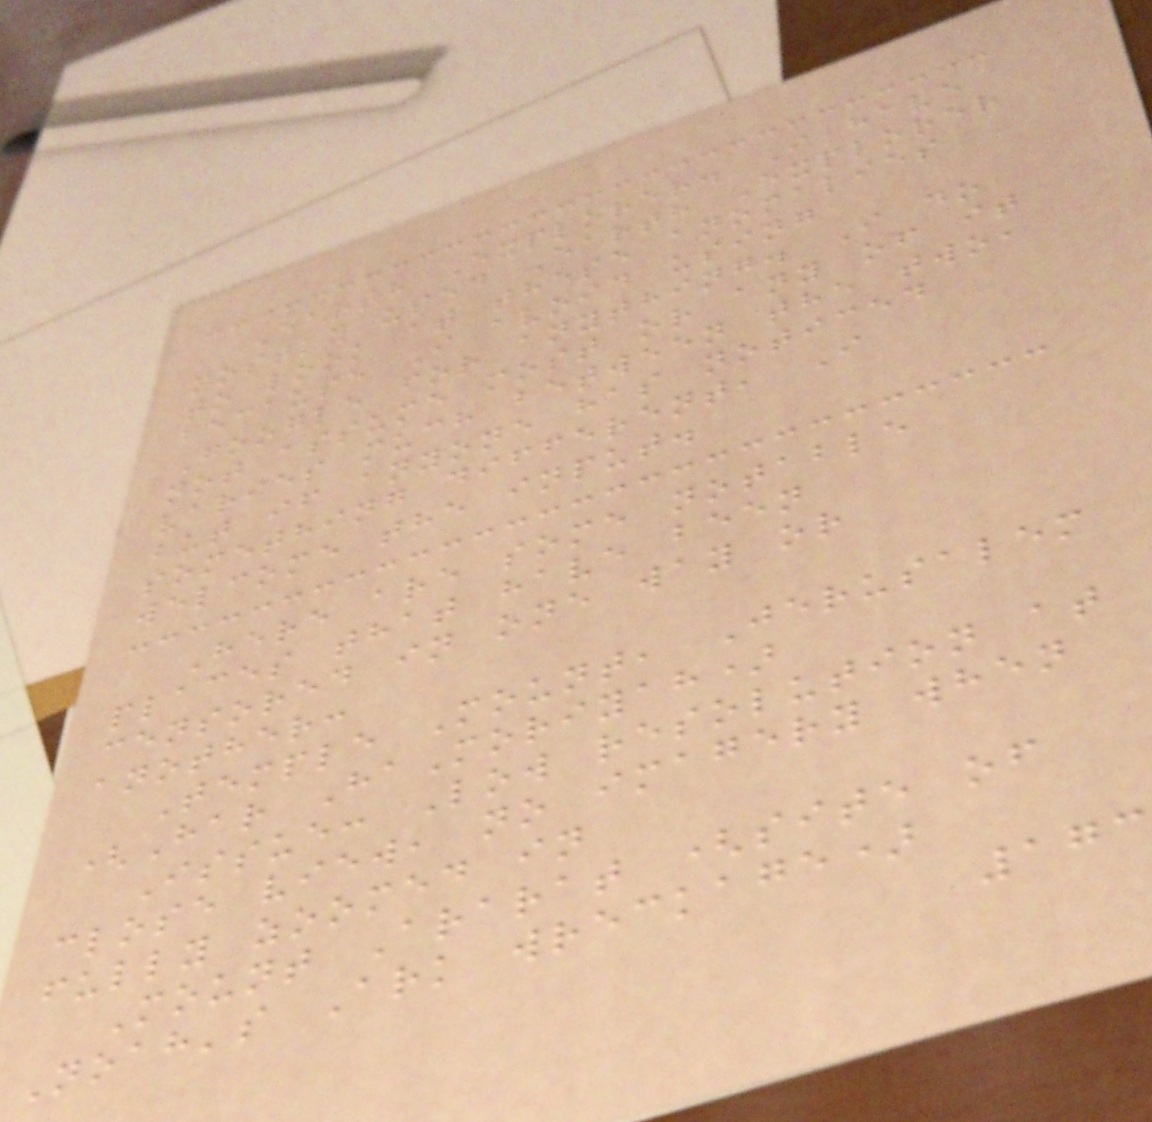Earth Explorer. I have
mostly used Earth Explorer
to look at these anomalies
because I avoid using
Google for anything. I do
not assume most or any of it
varies much between the two,
but if anyone has noticed
something different, I
welcome the input.
Here are some notable
places that have been
censored in one way or
another:
Temple Mount, Jerusalem
(Har HaMoriyah)
Issue: Low resolution at
close view, no imagery when
fully zoomed in
Mount Ararat (site of
Noah's Ark wreckage)
173
